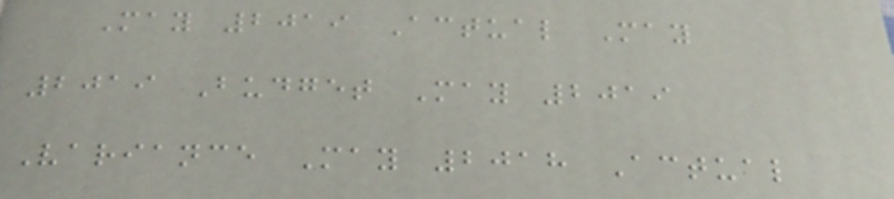May 2019 Actual May
2019 Budget May 2019
Variance May 2018 Actual
